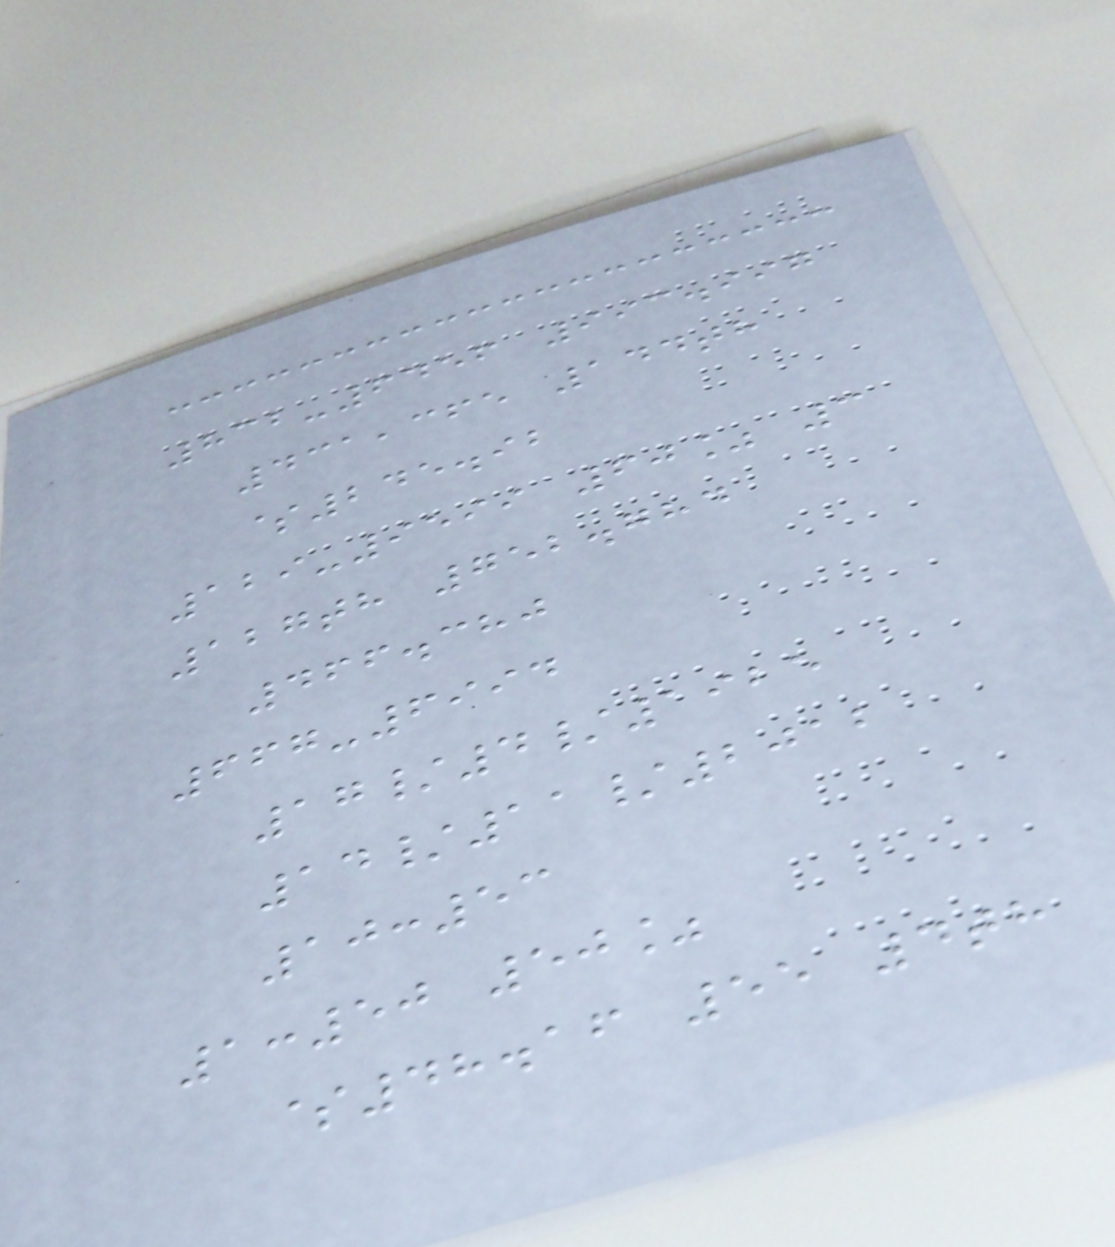832-6456 993.997
431,365 144th
$245.92
129-9599 60% 3
127th 752.784
466.380
667-6994
17/4/1925
14/11/2012
10:53
1:50 50%
$48.16 55 4th
